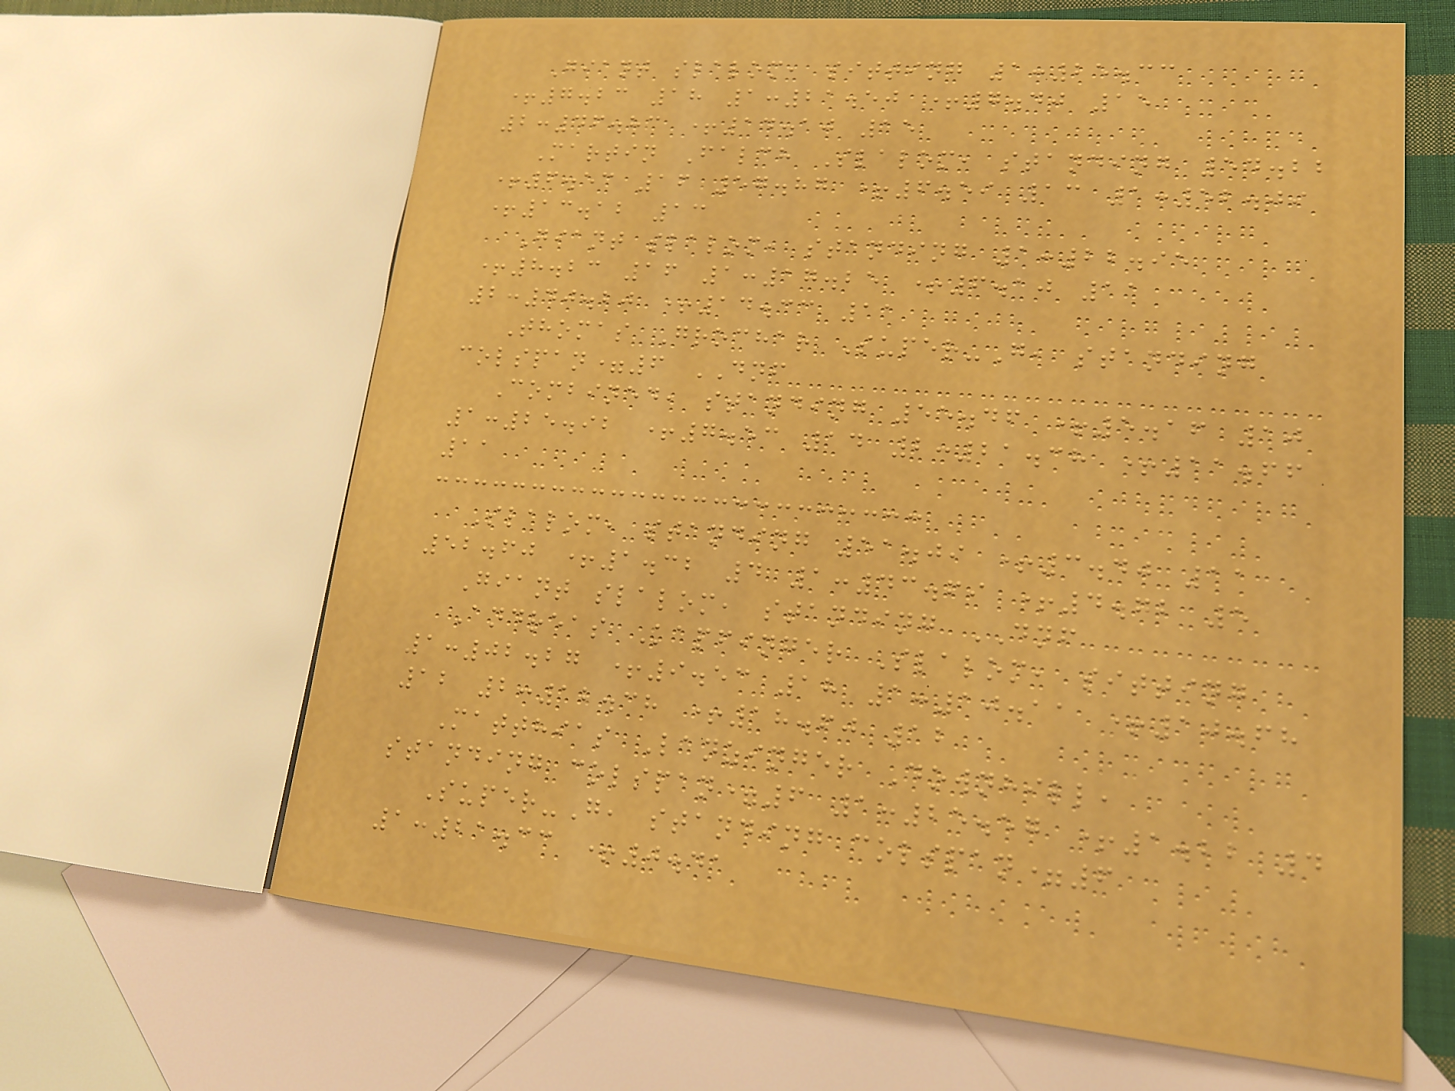Giant slalom, sitting 1:25.33
+7.23 18 1:21.50 +7.40 15
2:46.83 +14.10 15
Martin Falch Slalom, standing 54.22
+6.53 16 57.87 +6.59 13 1:52.09
+13.12 13
Giant slalom, standing 1:22.95
+8.23 16 1:17.25 +6.10 11
2:40.20 +14.33 11
Thomas Grochar Super-G, standing
colspan=6 DNF
Combined, standing 55.46 +5.16 10
1:25.92 +7.53 14 2:21.38 +11.66
11
Slalom, standing 51.09 +3.40 11
52.60 +1.32 4 1:43.69 +4.72 5
Giant slalom, standing DNF
Andreas Kapfinger Slalom, sitting
1:02.27 +9.53 18 1:10.11 +10.68
12 2:12.38 +18.60 12
Matthias Lanzinger Downhill,
standing colspan=6 1:25.57 +1.22 4
Super-G, standing colspan=6
1:21.33 +0.41
